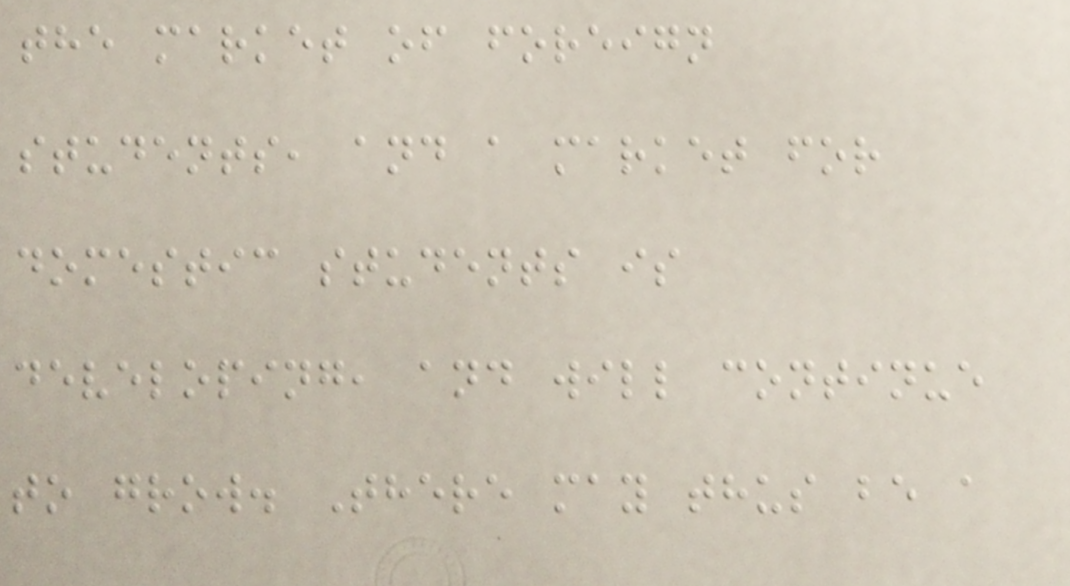the market of foreign
students, and a market for
domestic students is
developing, and will continue
to grow. There may thus be a
